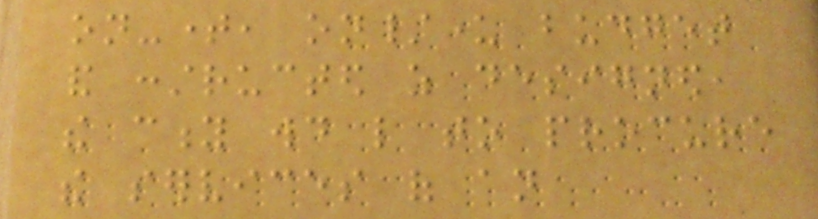on-time, on/under budget
and constructed as designed,
the city would like to procure
the services of an
